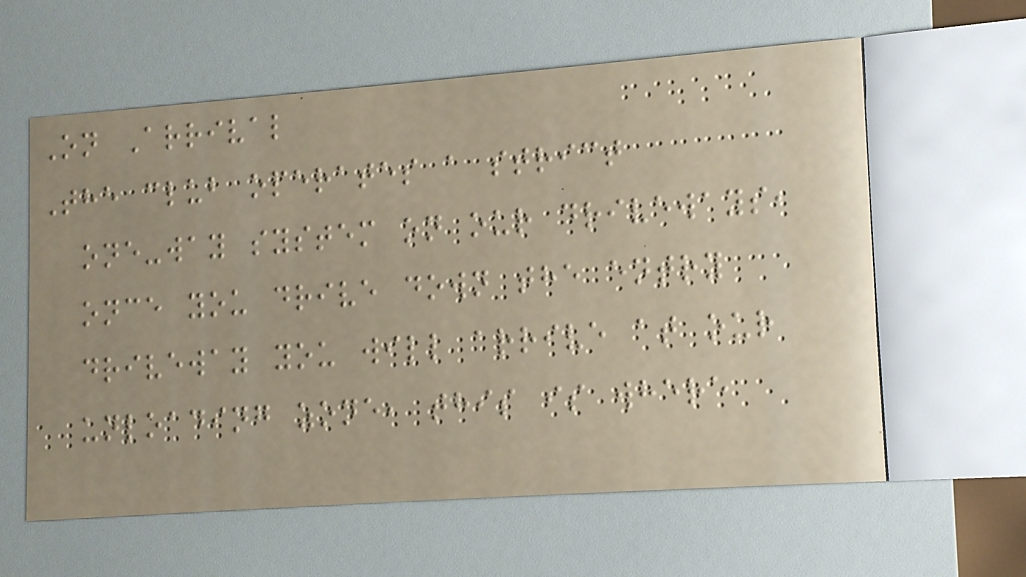On Arrival
The club operates a strict
one-way system on our driveways,
once you drive down the entry
driveway you will arrive at our
unloading zone, this is where
